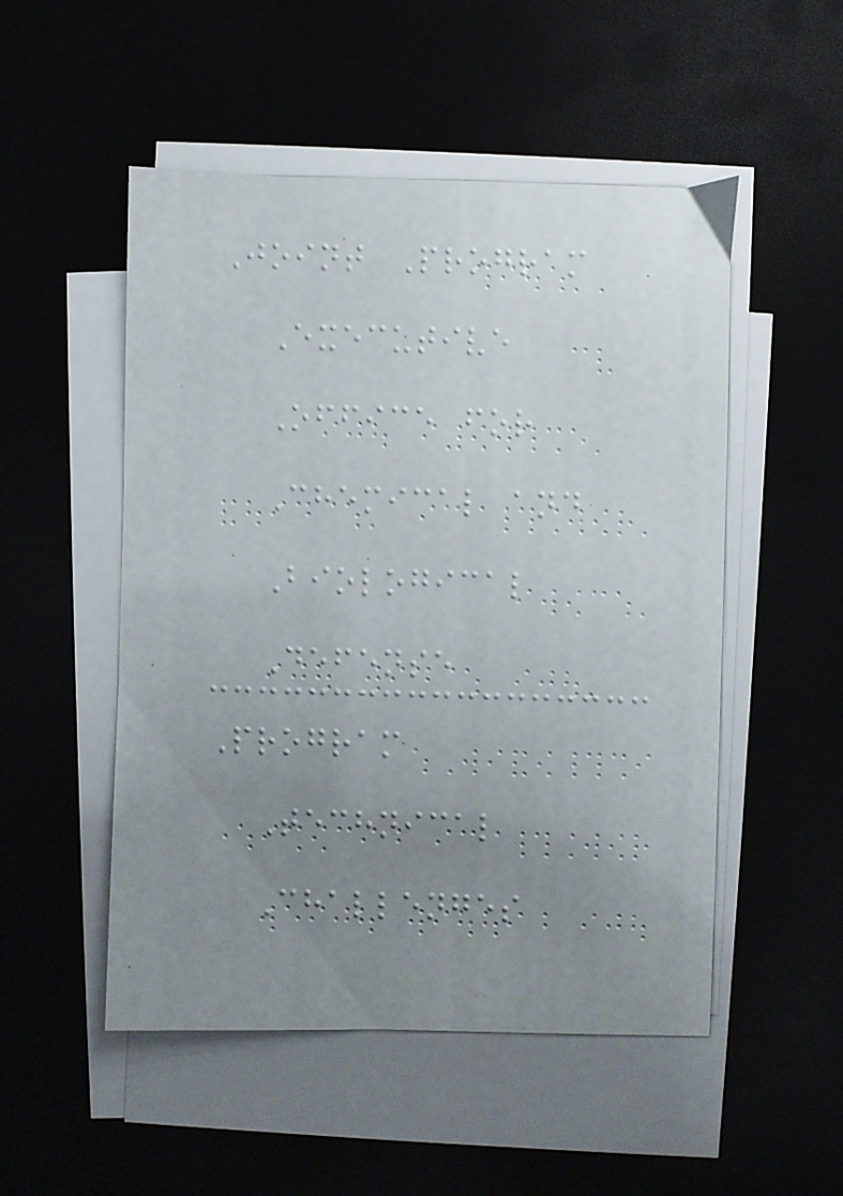Joint Program
Executive
Office for
Chemical and
Biological
Defense
Program
Technical
Challenges
